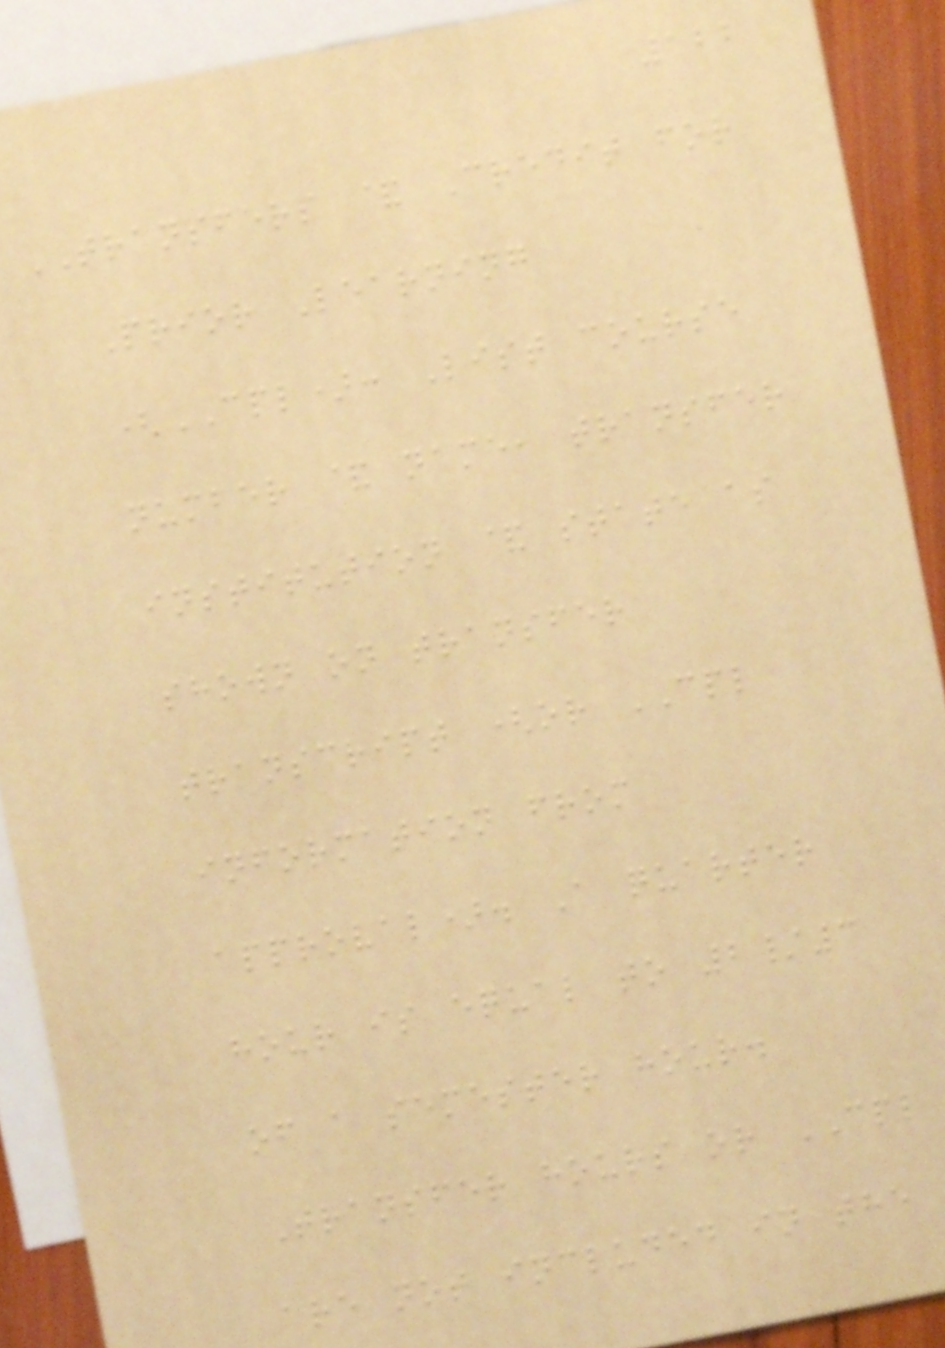122
TRANSFERS & Credit for
Prior Learning
(CPL): List course
number & name, transfer
institution & state as
shown on transfer
transcript (or CPL
information from
approval). A quarter
hour is equal to 2/3
of a semester hour.
Transfer hours or CPL
are not included in the
